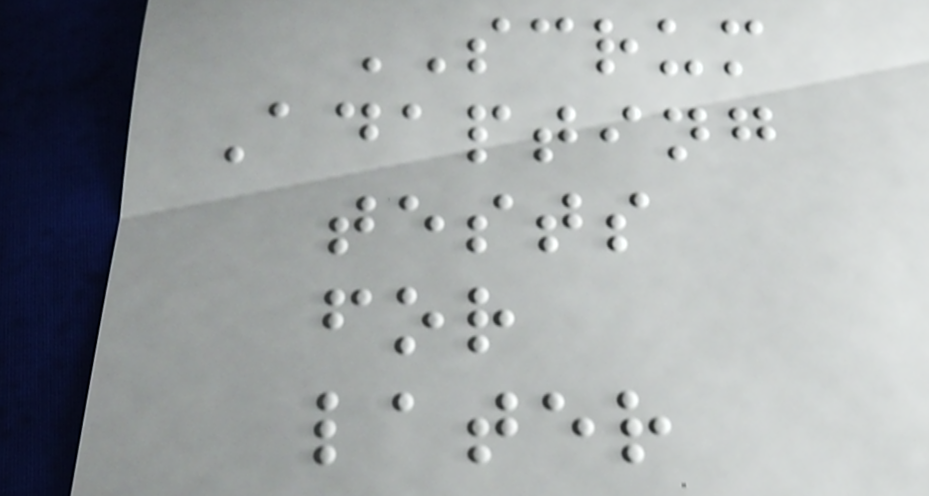SCRUM
Adapting
tests
for
later
